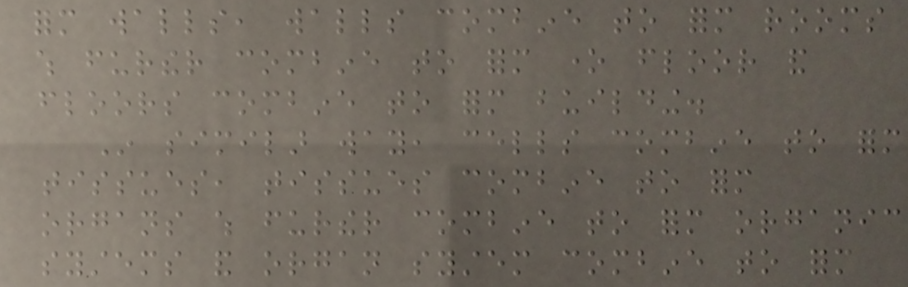form walls, walls combine to form rooms
which further combine to form one floor and
floors combine to form building.
In similar way, cells combine to form
tissues, tissues combine to form
organs which further combine to form organic
systems and organ system combine to form
